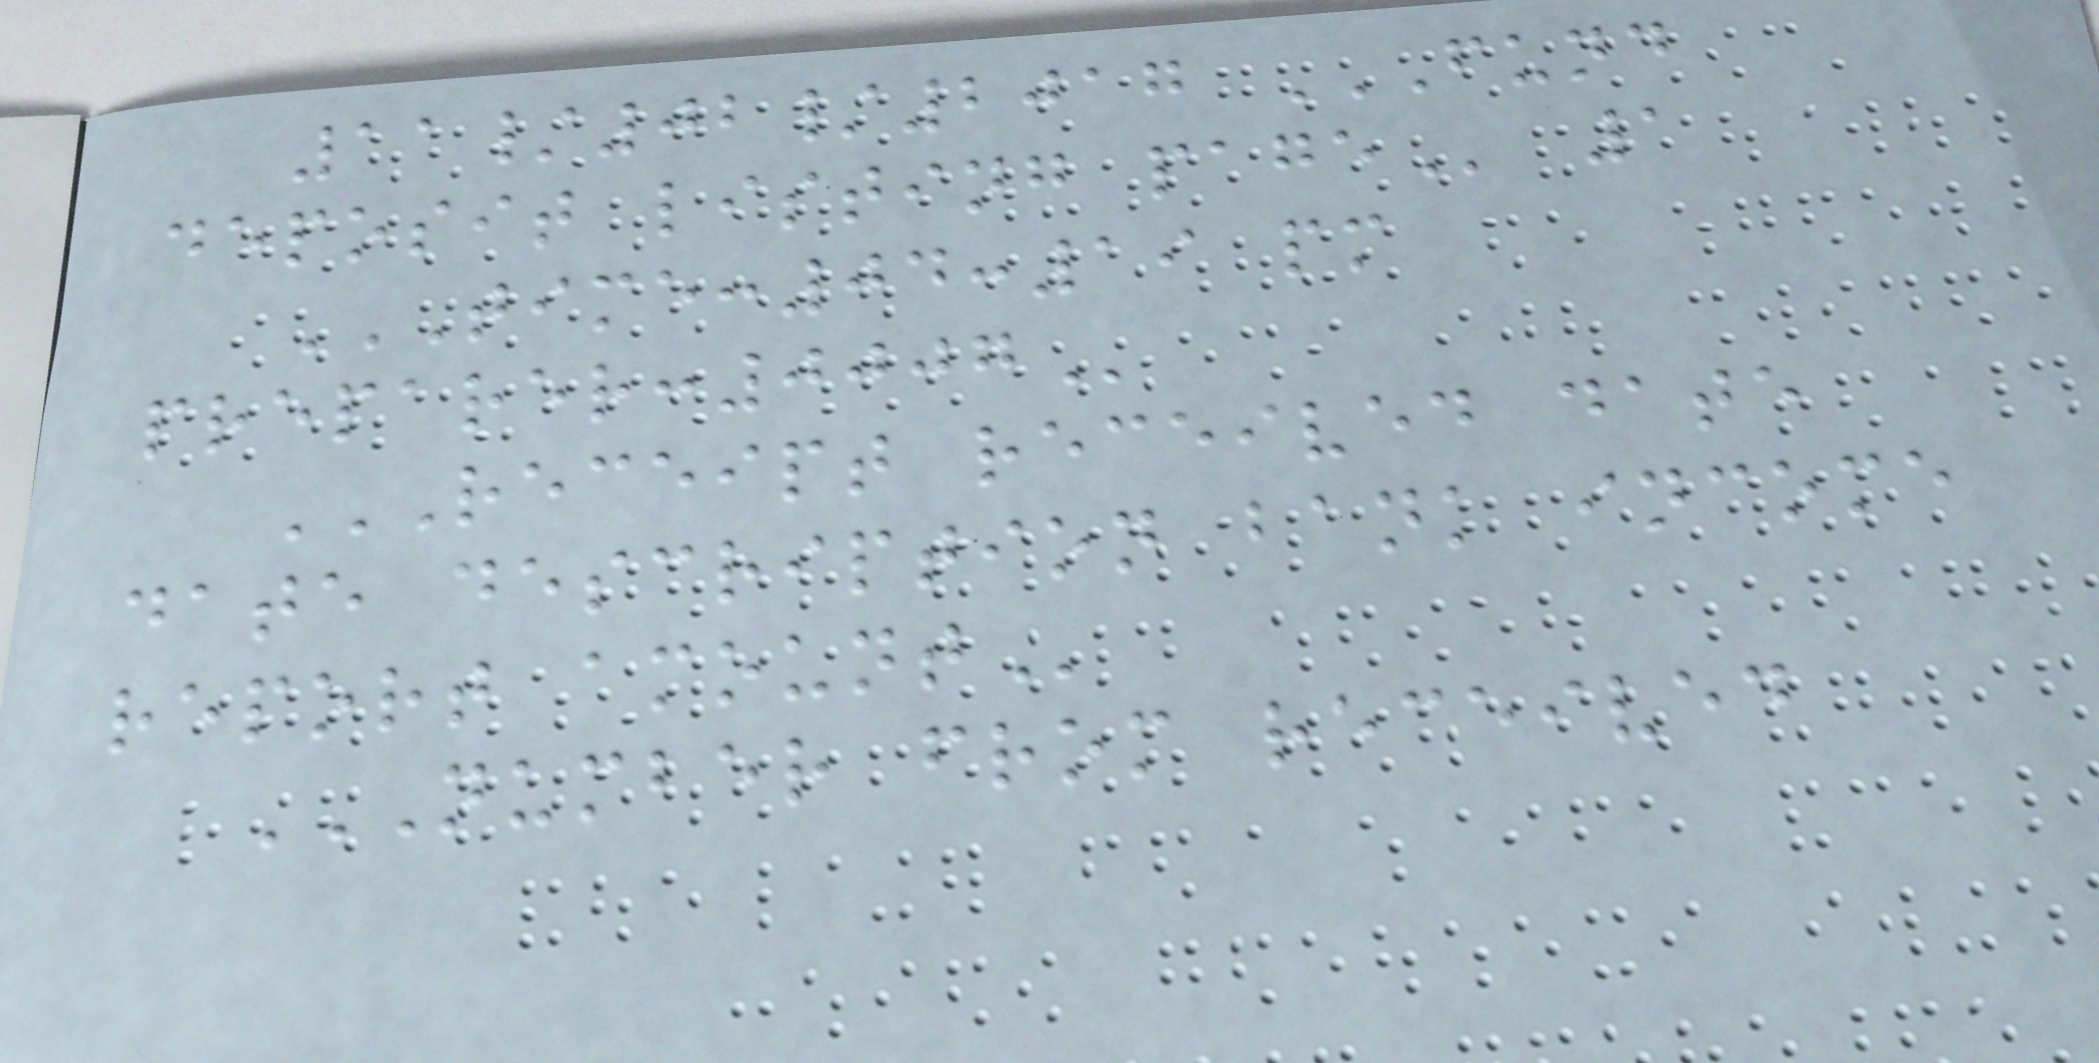11/02/2017 FUND
DEPOSIT LISTING PAGE 1
TIME:04:19 PM
PREPARER:0007
RECEIPT RECEIVED DATE
DATE DESCRIPTION BANK INCOME
REPORT AMOUNT
NUMBER FROM RECEIVED
